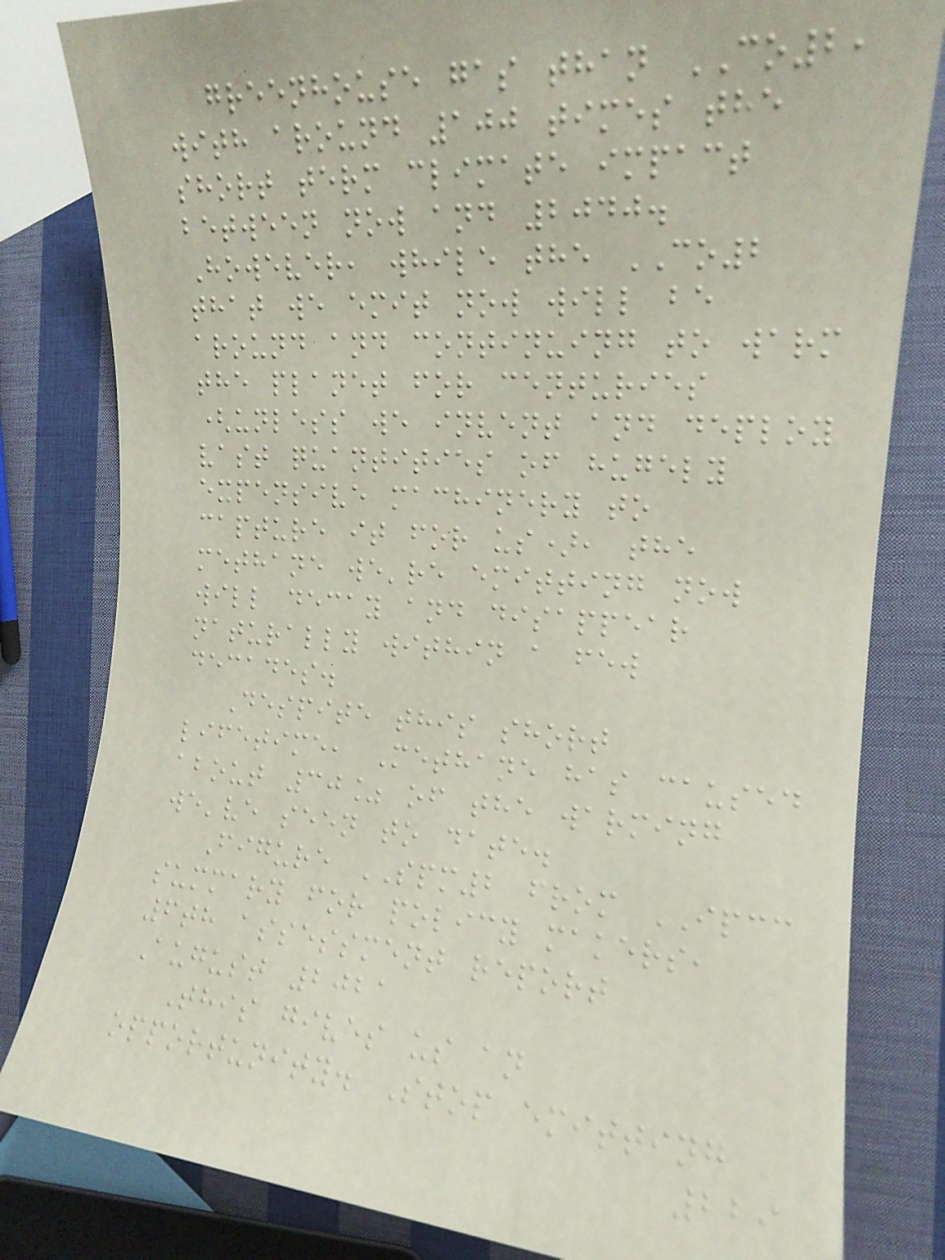greenhouse gas than CO2,
with around 100 times the
short term climate impact
between now and 2040.
However, while the CO2
that we emit now will be
around and continuing to warm
the planet for centuries
(unless we invent and deploy
vast quantities of hugely
expensive machinery to
capture it for us), the
methane we're emitting now
will decay and disappear
naturally within a few
decades.
Despite this short
lifetime, Methane has caused
about 30% of the warming
we've seen to date.
Figure SPM2 from IPCC
summary for policy makers,
6th assessment report
August 2021
This gives us an
opportunity. Stop emitting
229
